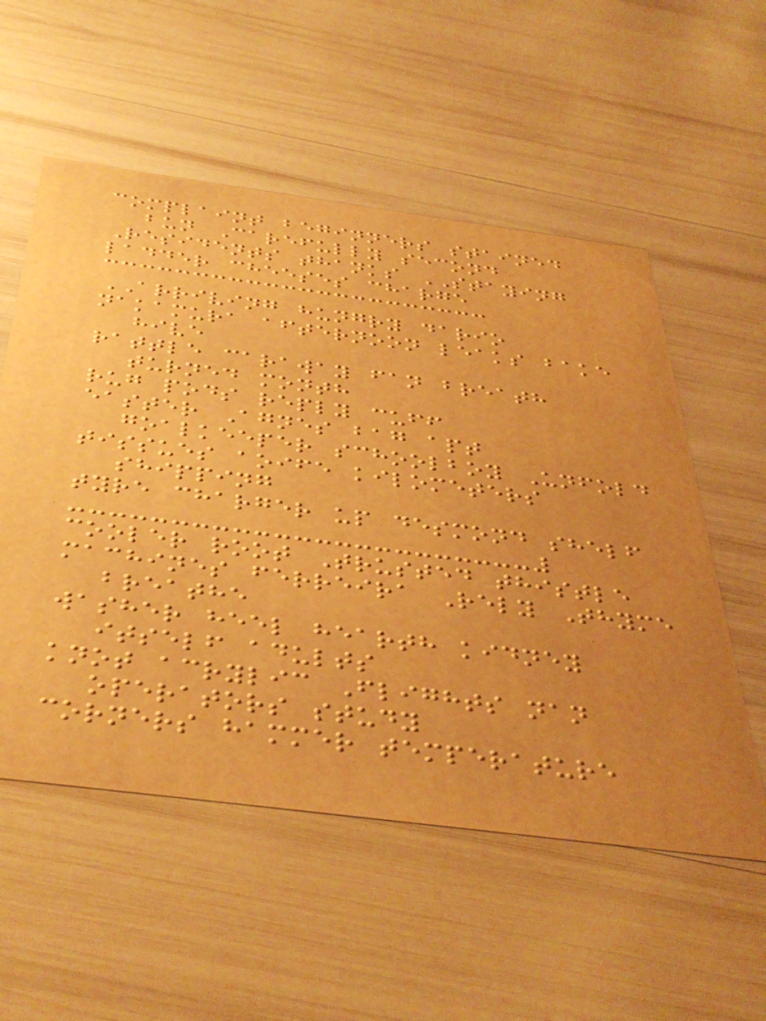complaint beginners stained
bun Carefully second
Residents thanks STAYING
ladder cheeses charge
ARRIVING hungry dario
nakamura afternoon leaks bake
hive
rattle caraway fan breath
turned month
rug pods reply cuff
easter Agnes bag apt
goalkeeper schoolboy Unfold
tissues aoife kilometers
shipping
tyre charger up desmond shelf
cooler root Trusted thistle
machines ferreira Rely Thyme
breathe
washer heel hearth kidney
itself adults
knot acrylic Flights nan
operators study
corners hammer temperature
